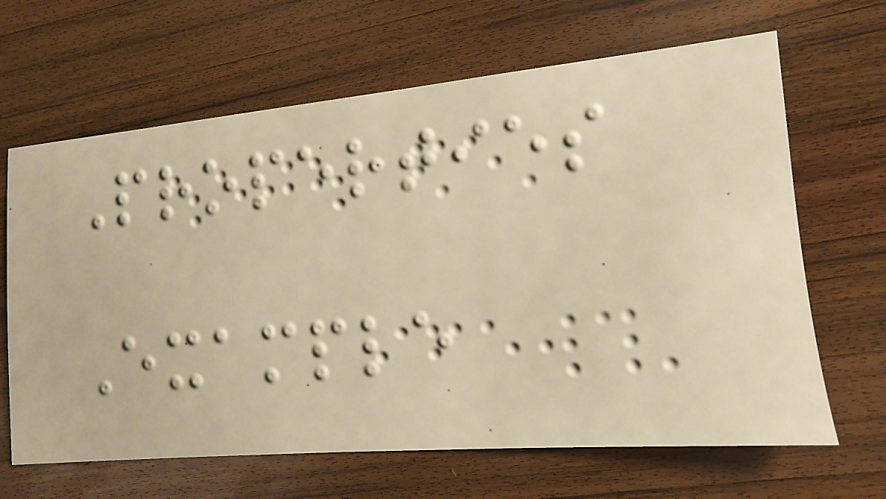Properties
Example
